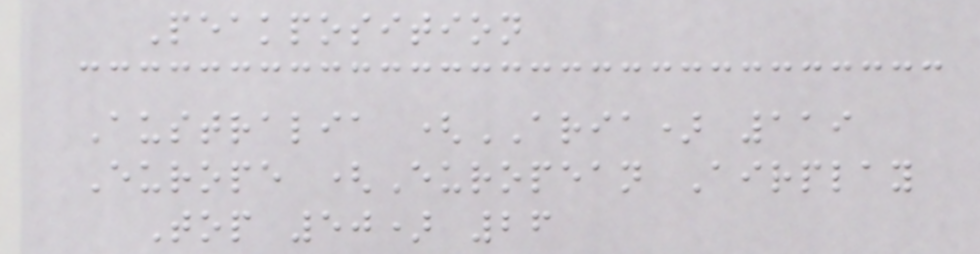Peakposition
Australia (ARIA) 119
Europe (European Airplay
Top 50) 26
